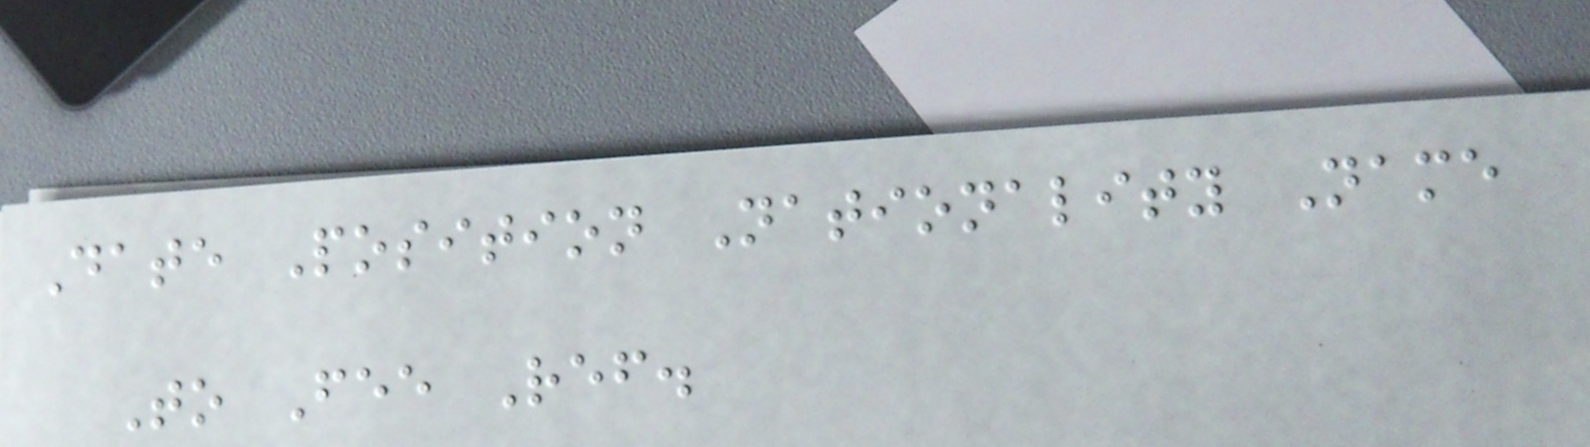Date Position Nationality Name
To Fee Ref.
